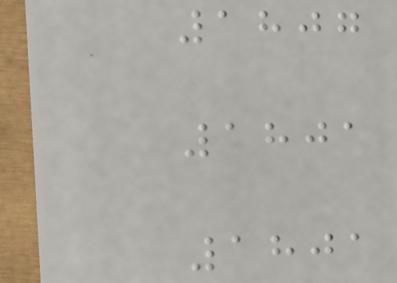1807
1801
1801
